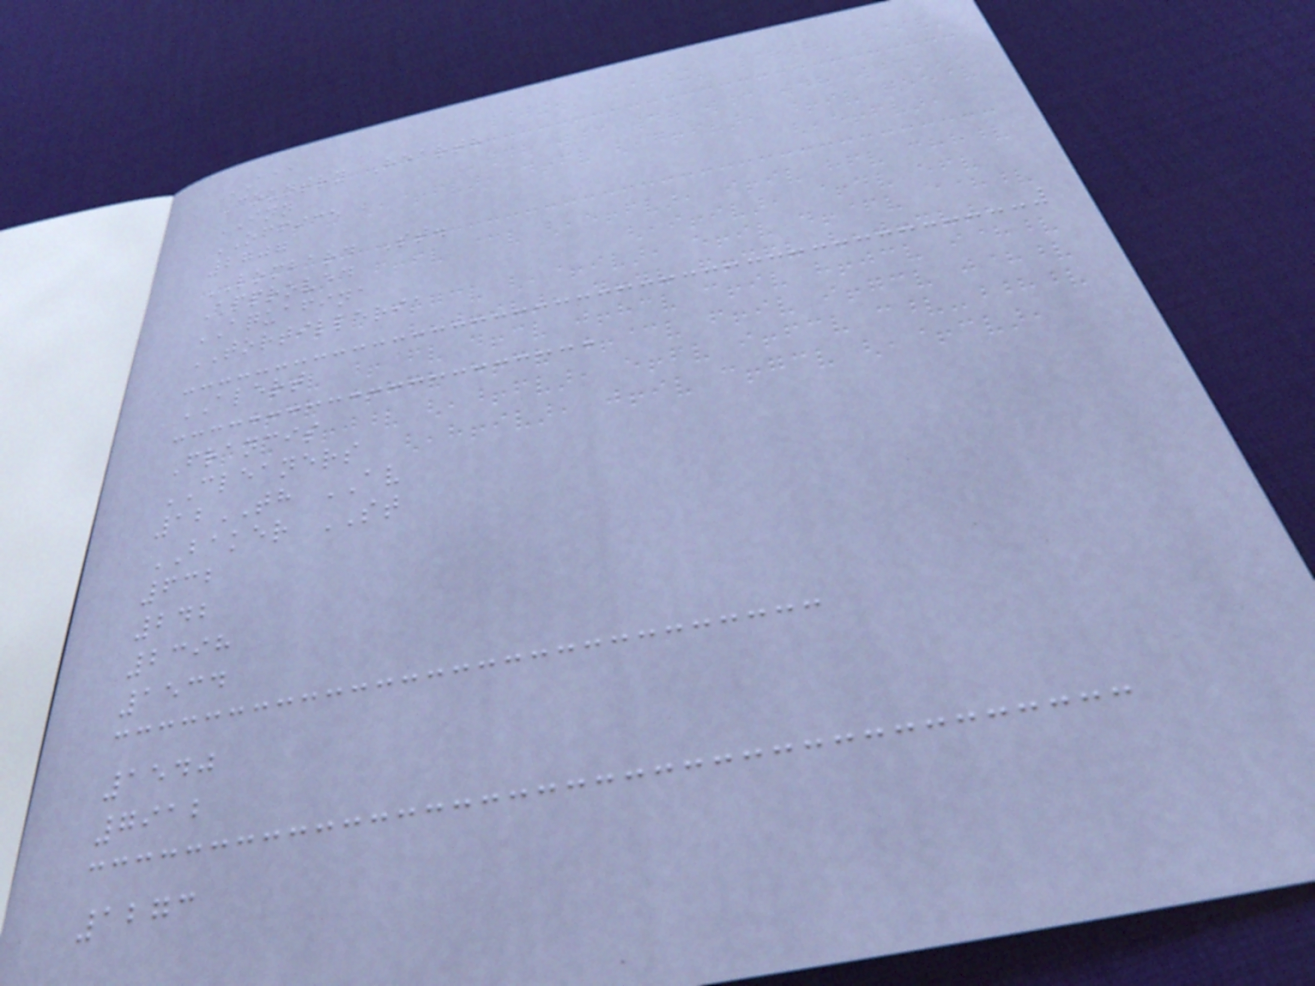AAA
Country Hearth
INN
OFFICE
2707
LOMBARD St.
Approved
AQUAFINA
TORTILLERIA
ALERT
Francis
CLEANERS
12TH AV
BAKER ST
632
242
2398
1534
1540
7912
1273
